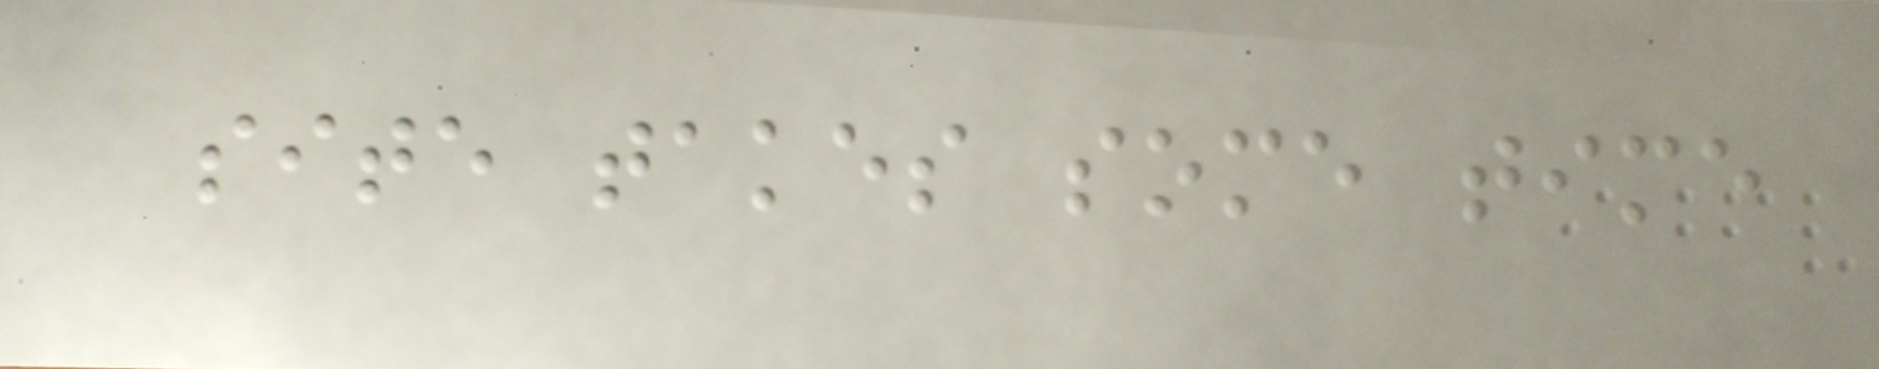site takes some time
